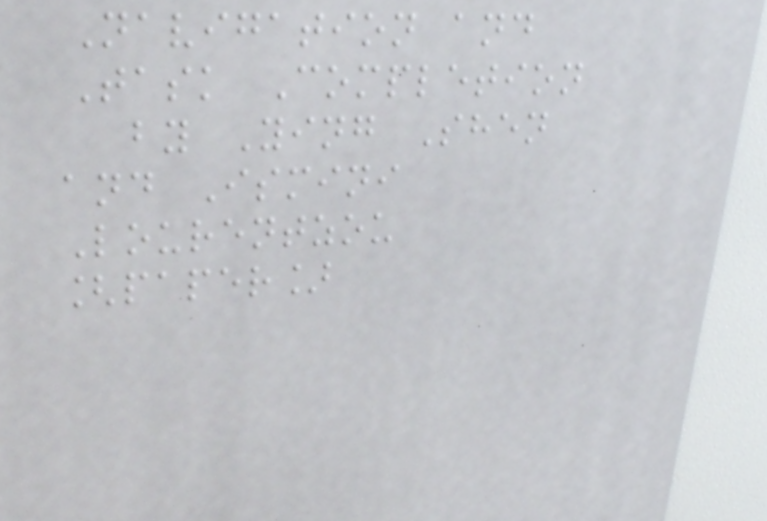Navigation and
Task Completion
by Ying Shen
and Ismini
Lourentzou
[paper]
